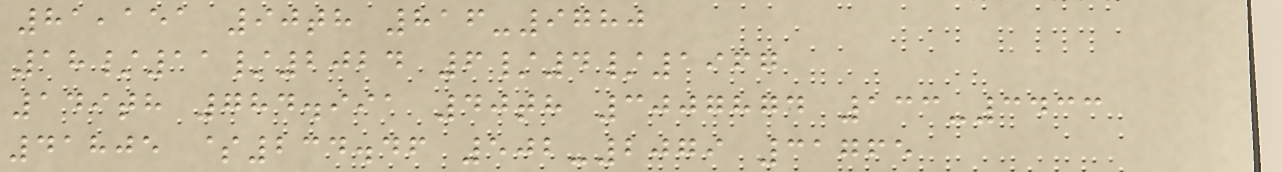81,151 90th 816-9780
18/11/2024 6/4/1967
149th 784.991 40th 3007874 133-3433
41805 $234.46 502-2079 31765
